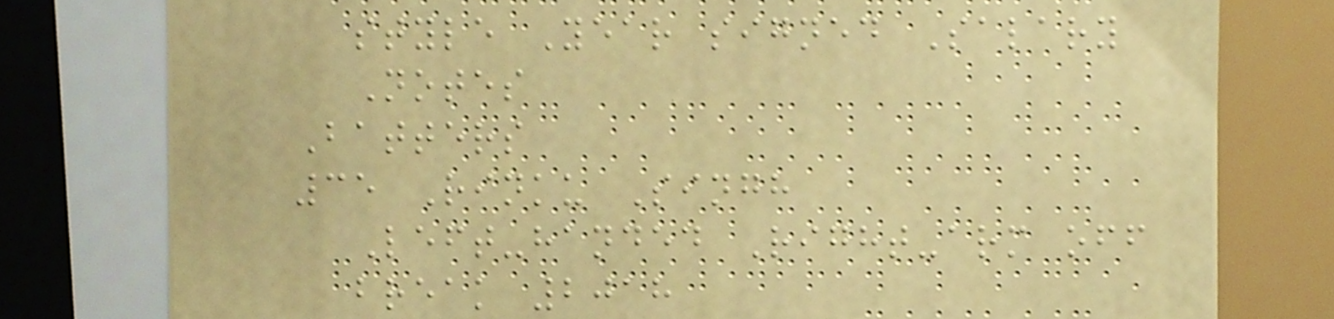style Year signed Salary
Notes
Batters
35 Rinku Singh
Left-handed Right-arm off
break 2018
